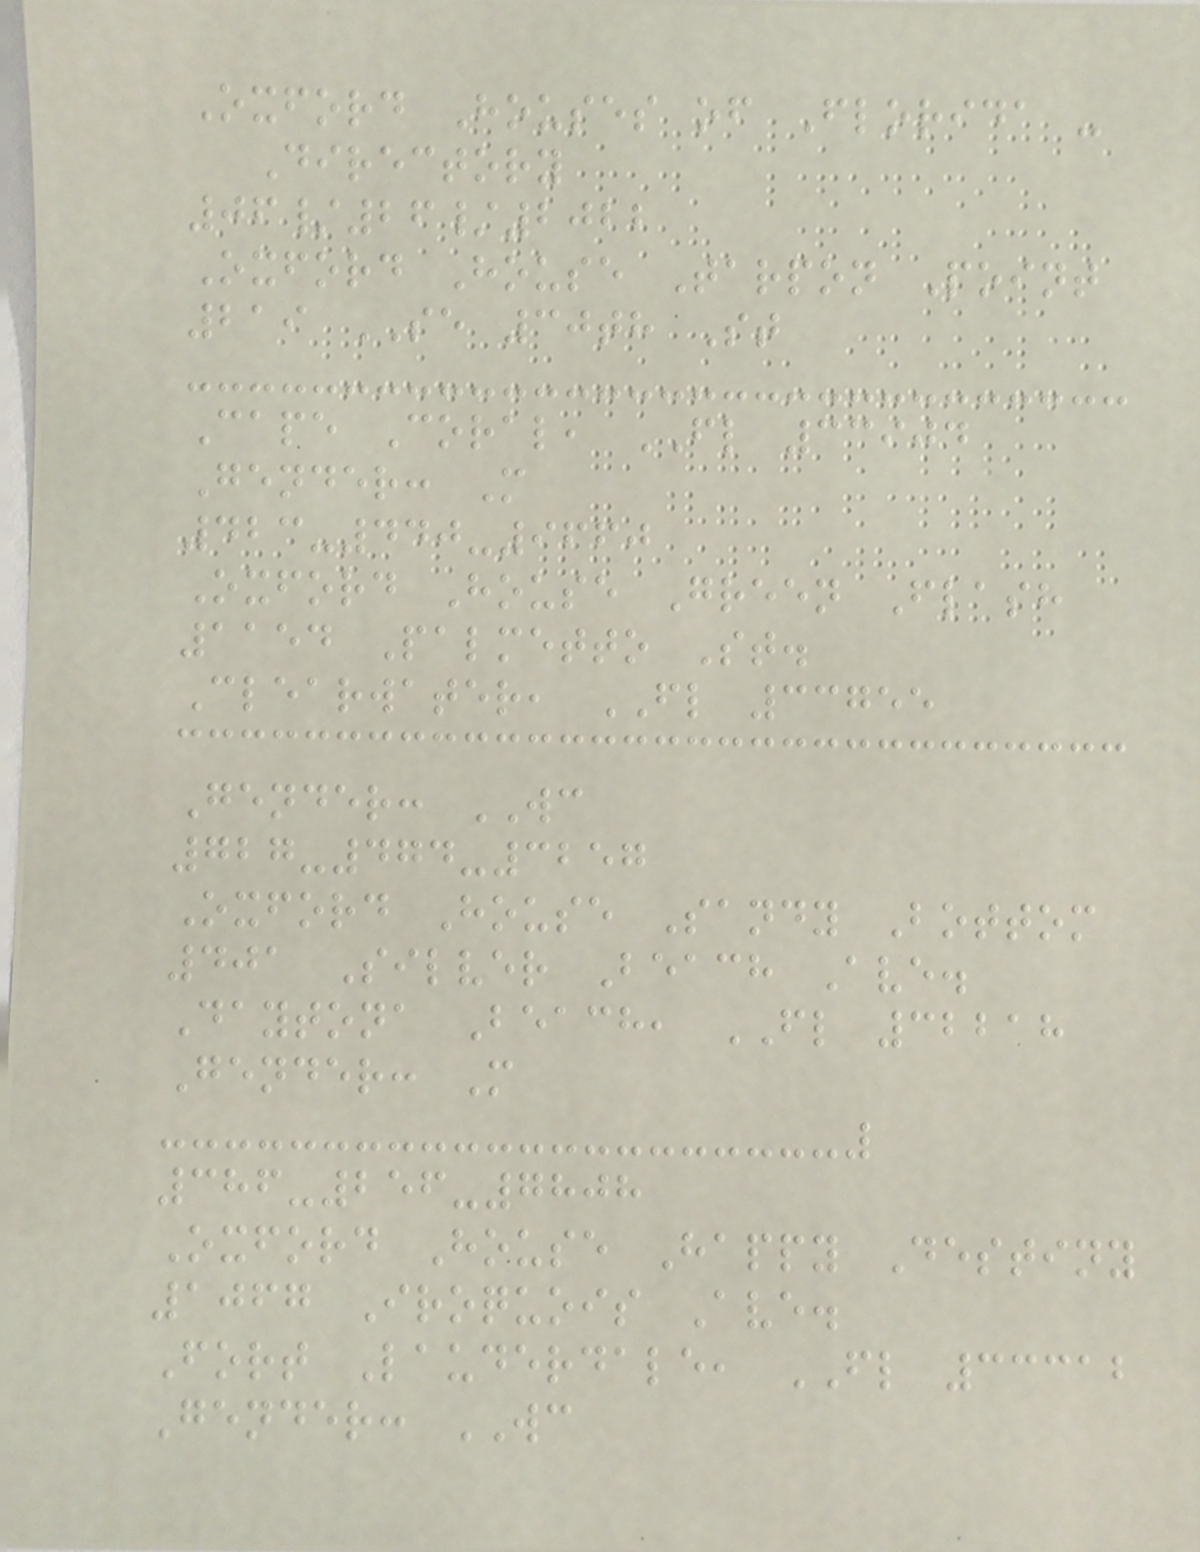Oxford Houses of Florida -
Directory
06/26/2022
Oxford House Tarpon Point
219 SE 30th St
Cape Coral, FL 33904
Gender: M
423-440-9660
Oxford House Green Flash
1154 Palmetto St.
Clearwater, FL 33755
Gender: WC
727-474-3257
Oxford House Sandy Bottom
401 Silver Beach Ave.
Daytona Beach, FL 32218
Gender: M
386-256-7808
Oxford House Happy Destiny
1067 Iroquois Ave.
Fort Lauderdale, FL 33312
Gender: WC
